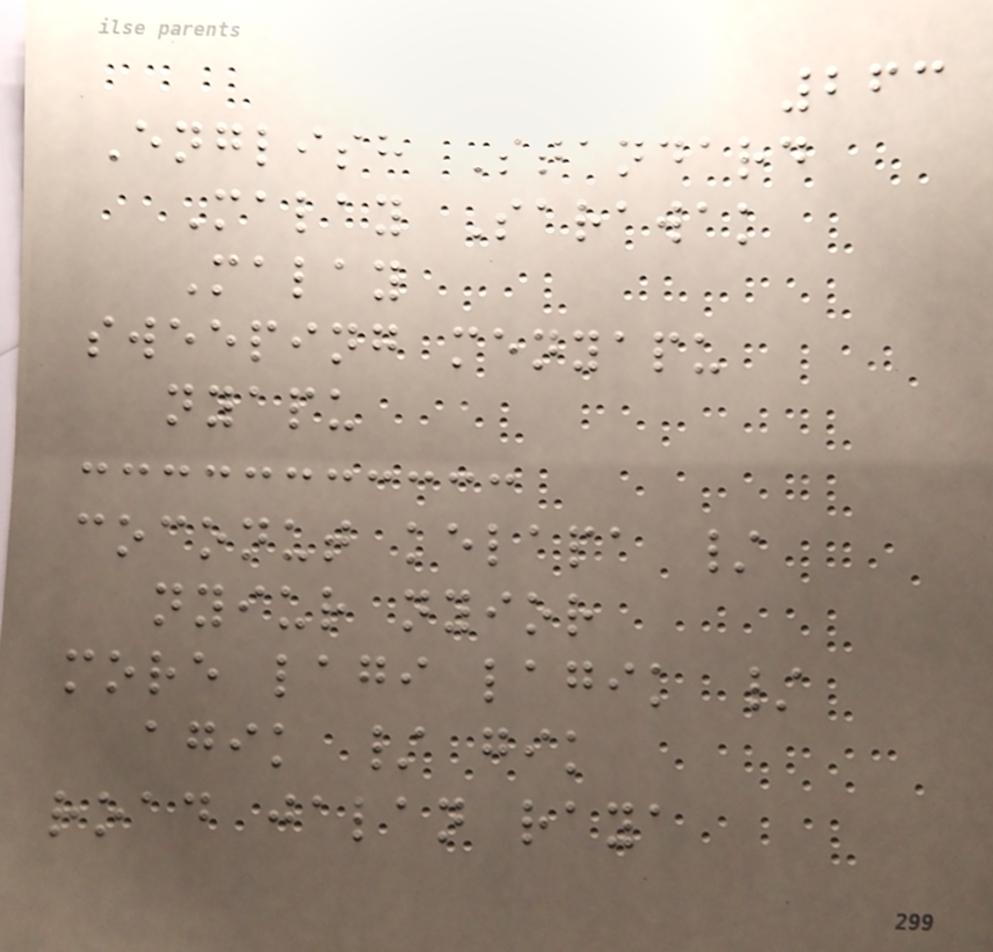263
English Standard
Malay Sarawak
Malay
sweeping menyapu
nyapu
coconut kelapa /
nyiur nyior
more lagi lagik /
agik / gik
road jalan raya
